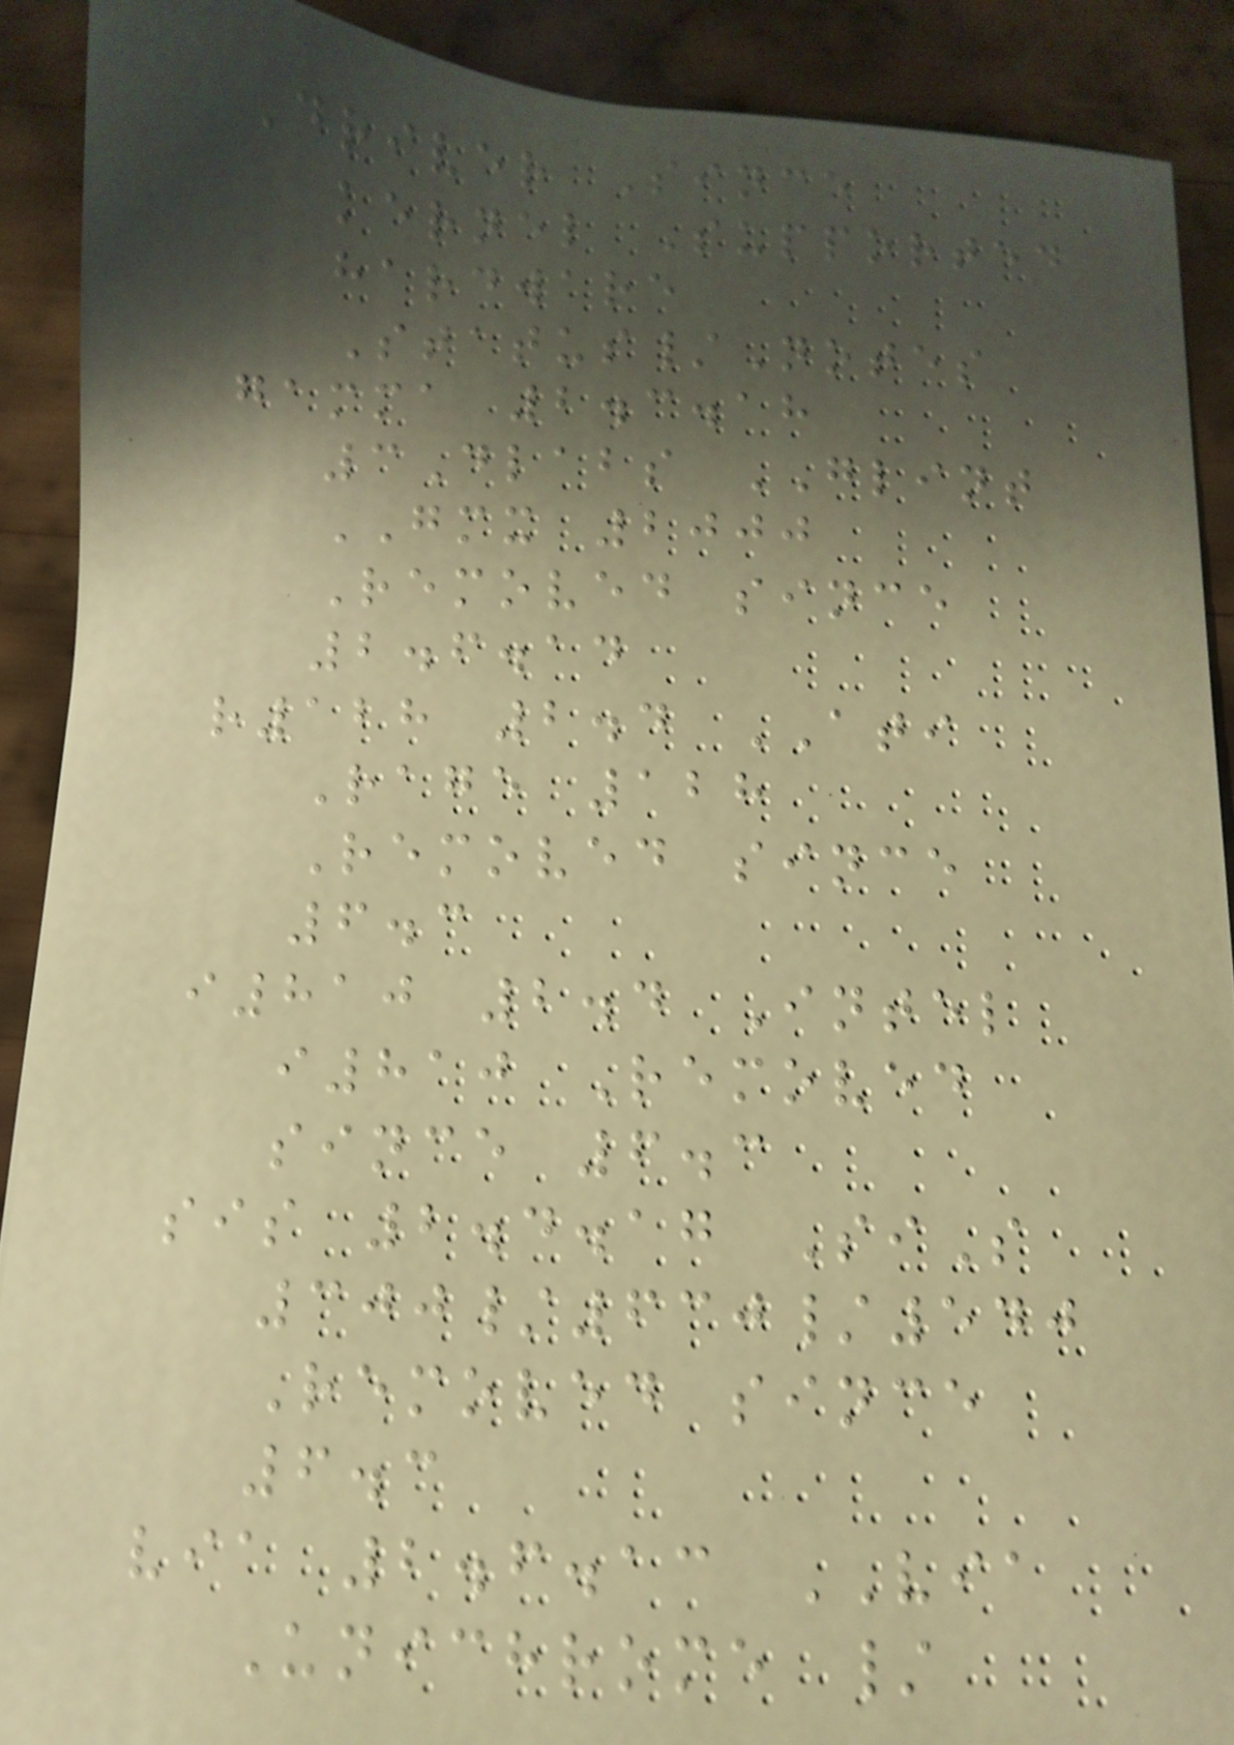Driver Since
kernel Supported
hardware
Status/Notes
gamma 2.3.18
3Dlabs GLINT
GMX 2000
Removed since
2.6.14
r128 2.4 ATI
Rage 128
Removed since
6.3
i810 2.4 Intel
i810 Removed
since 6.3
sis 2.4.17 SiS
300/630/540
Removed since
6.3
via 2.6.13 VIA
Unichrome /
